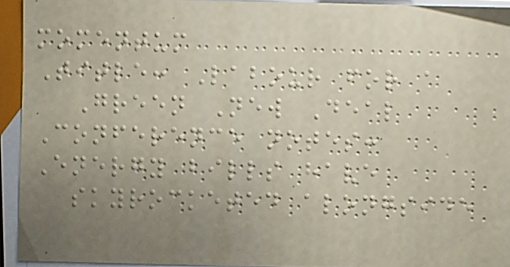momentum
Title: Labour for a
Green New Deal
Conference notes:
Energy bills have
skyrocketed alongside
